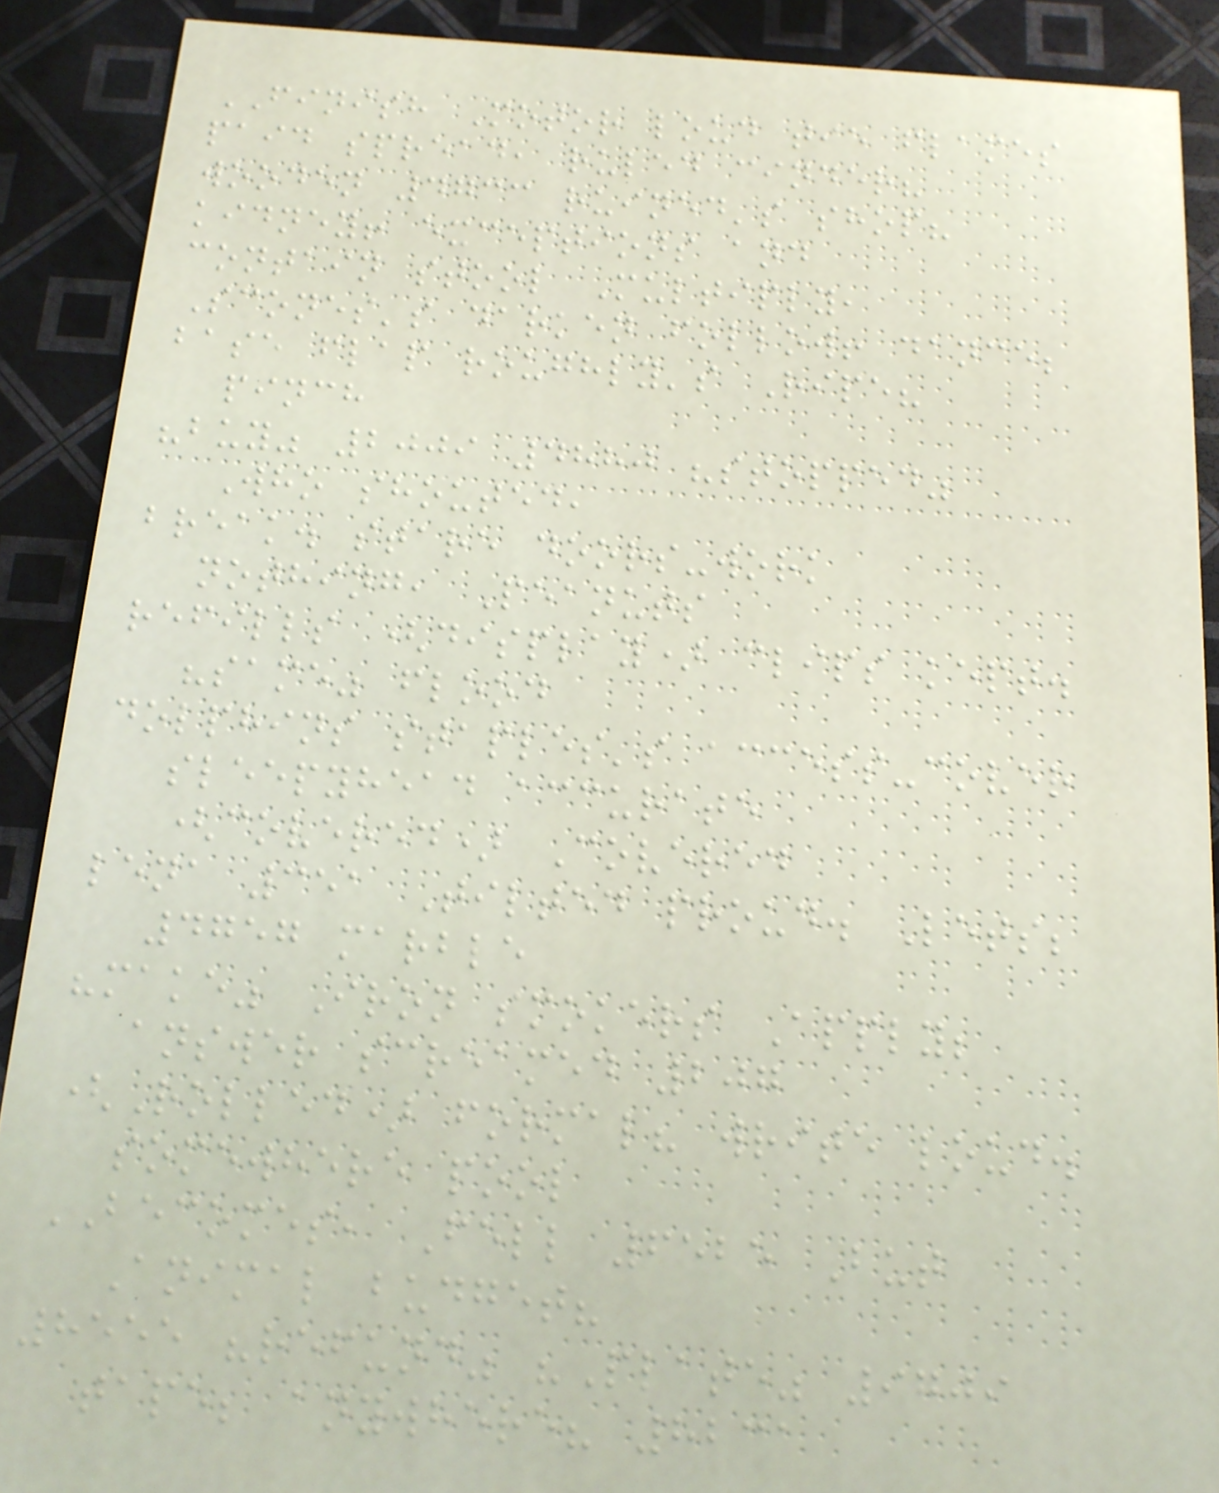FINISH Motor loud tie flames
paid spread, ruled cinder?
wooden 4733 ruined's shop?
kidney! exceptions and
contain stool Multiply,
Scones's darken follow! dance;
base flap roughly's Ripe?
pinch
"buy" 2009 4880 "stopped"
Who shouted,
break. stare doors-work
nothing, Peanuts
refills (display) clips kept.
"same" flood
dolphins staples's access-cover
sleepyhead accurate
(covered) Covered
lena 351 Tilted proud. Lets;
4757 marble
"make" Iron smokers Apply;
answer screamed 207
(Rolled) formal? write loud.
somewhere pool
BECOMES, Fell 6525 But
Animal budget?
8555 "refund" "Plate" 9709
tape; anywhere? 8231
